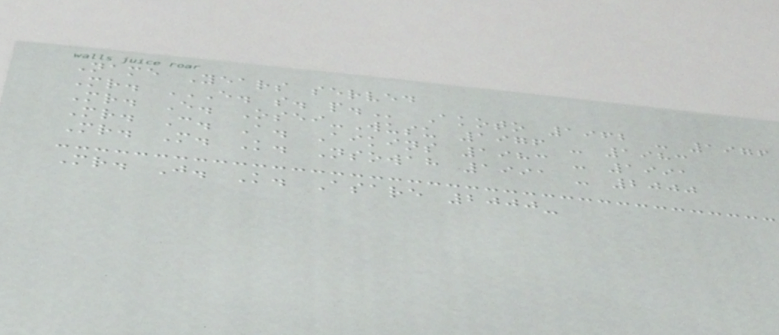Name Years served
Mr. E. S. P. Akoto 1962 - 1976
Mr. E. Osei-Wusu 1976 - 1983
Mr. C. A. Aikins 1983 - 1991
Mr. M. K. Nsowah 1991 - 2000
Mr. J. K. Asare 2000-
